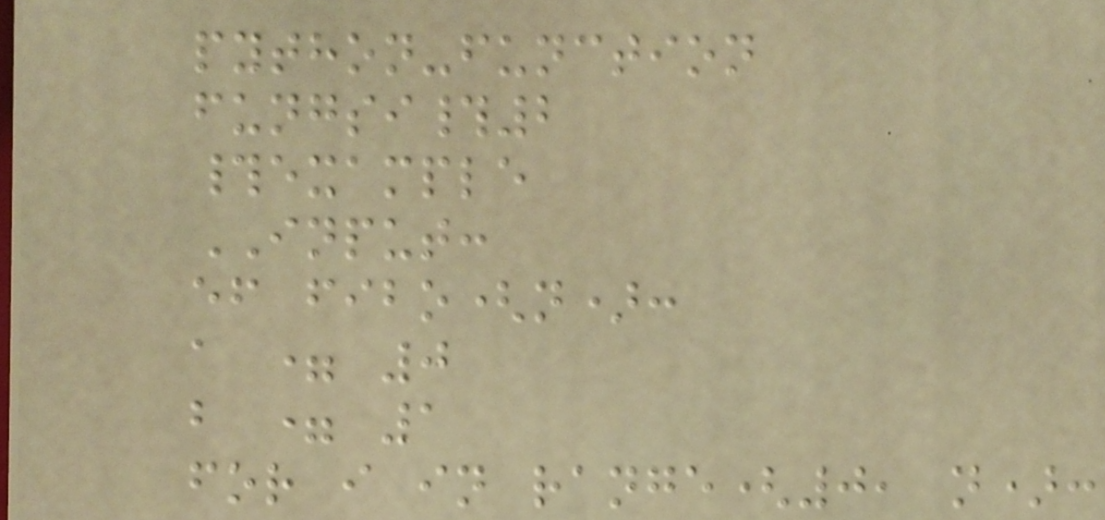python-function
fungsi#2
#example
INPUT:
ef fibo(n):
a = 0
b = 1
for i in range(0, n):
